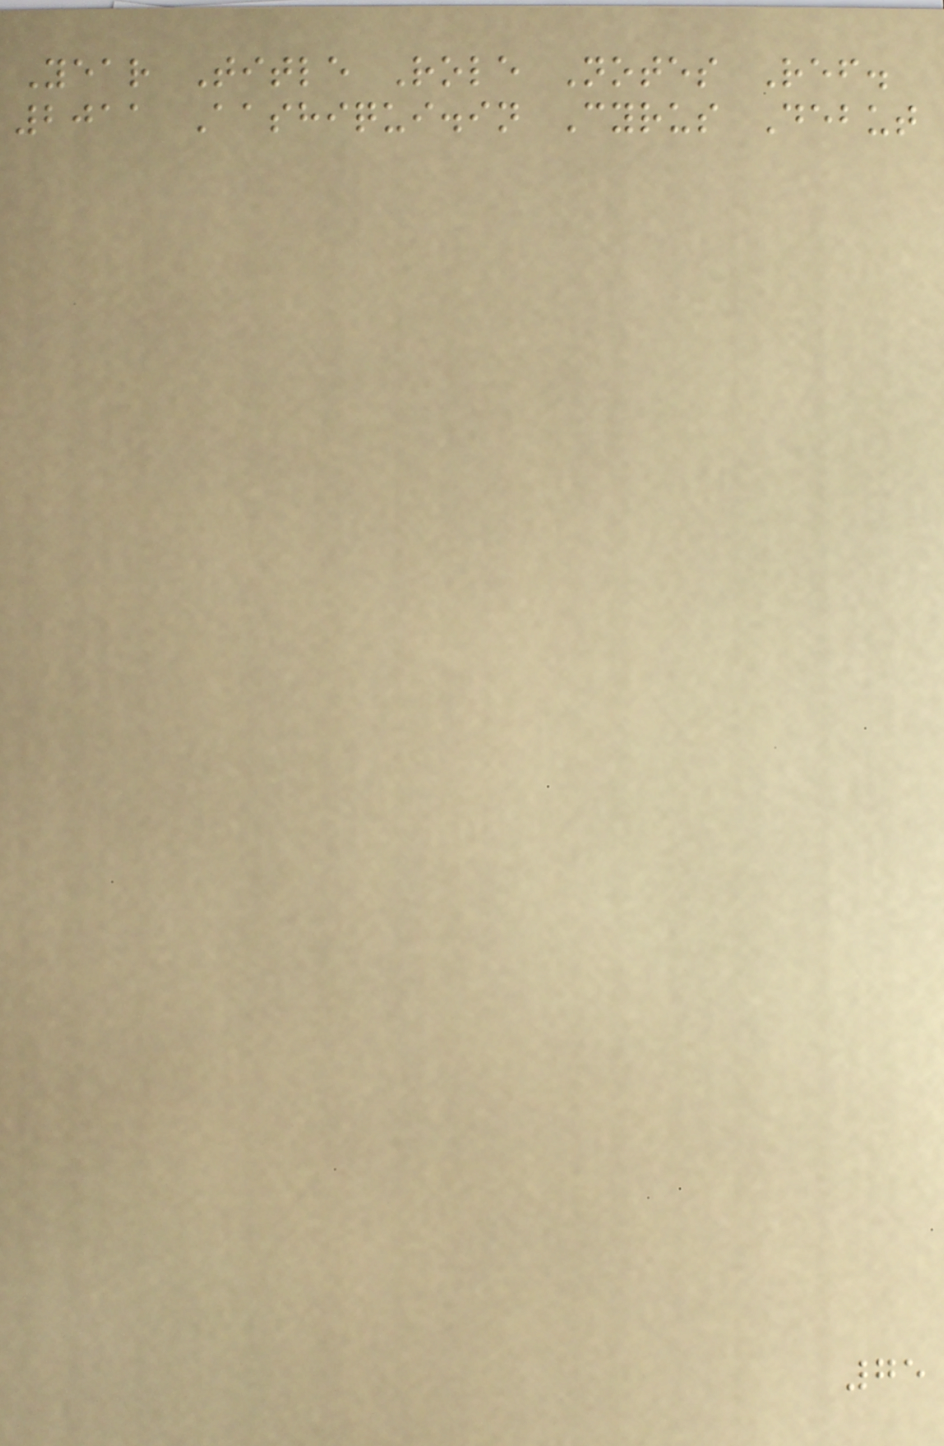Year Title Role Notes Ref.
2011 Aashiqui.in Cyrus Debut
75
